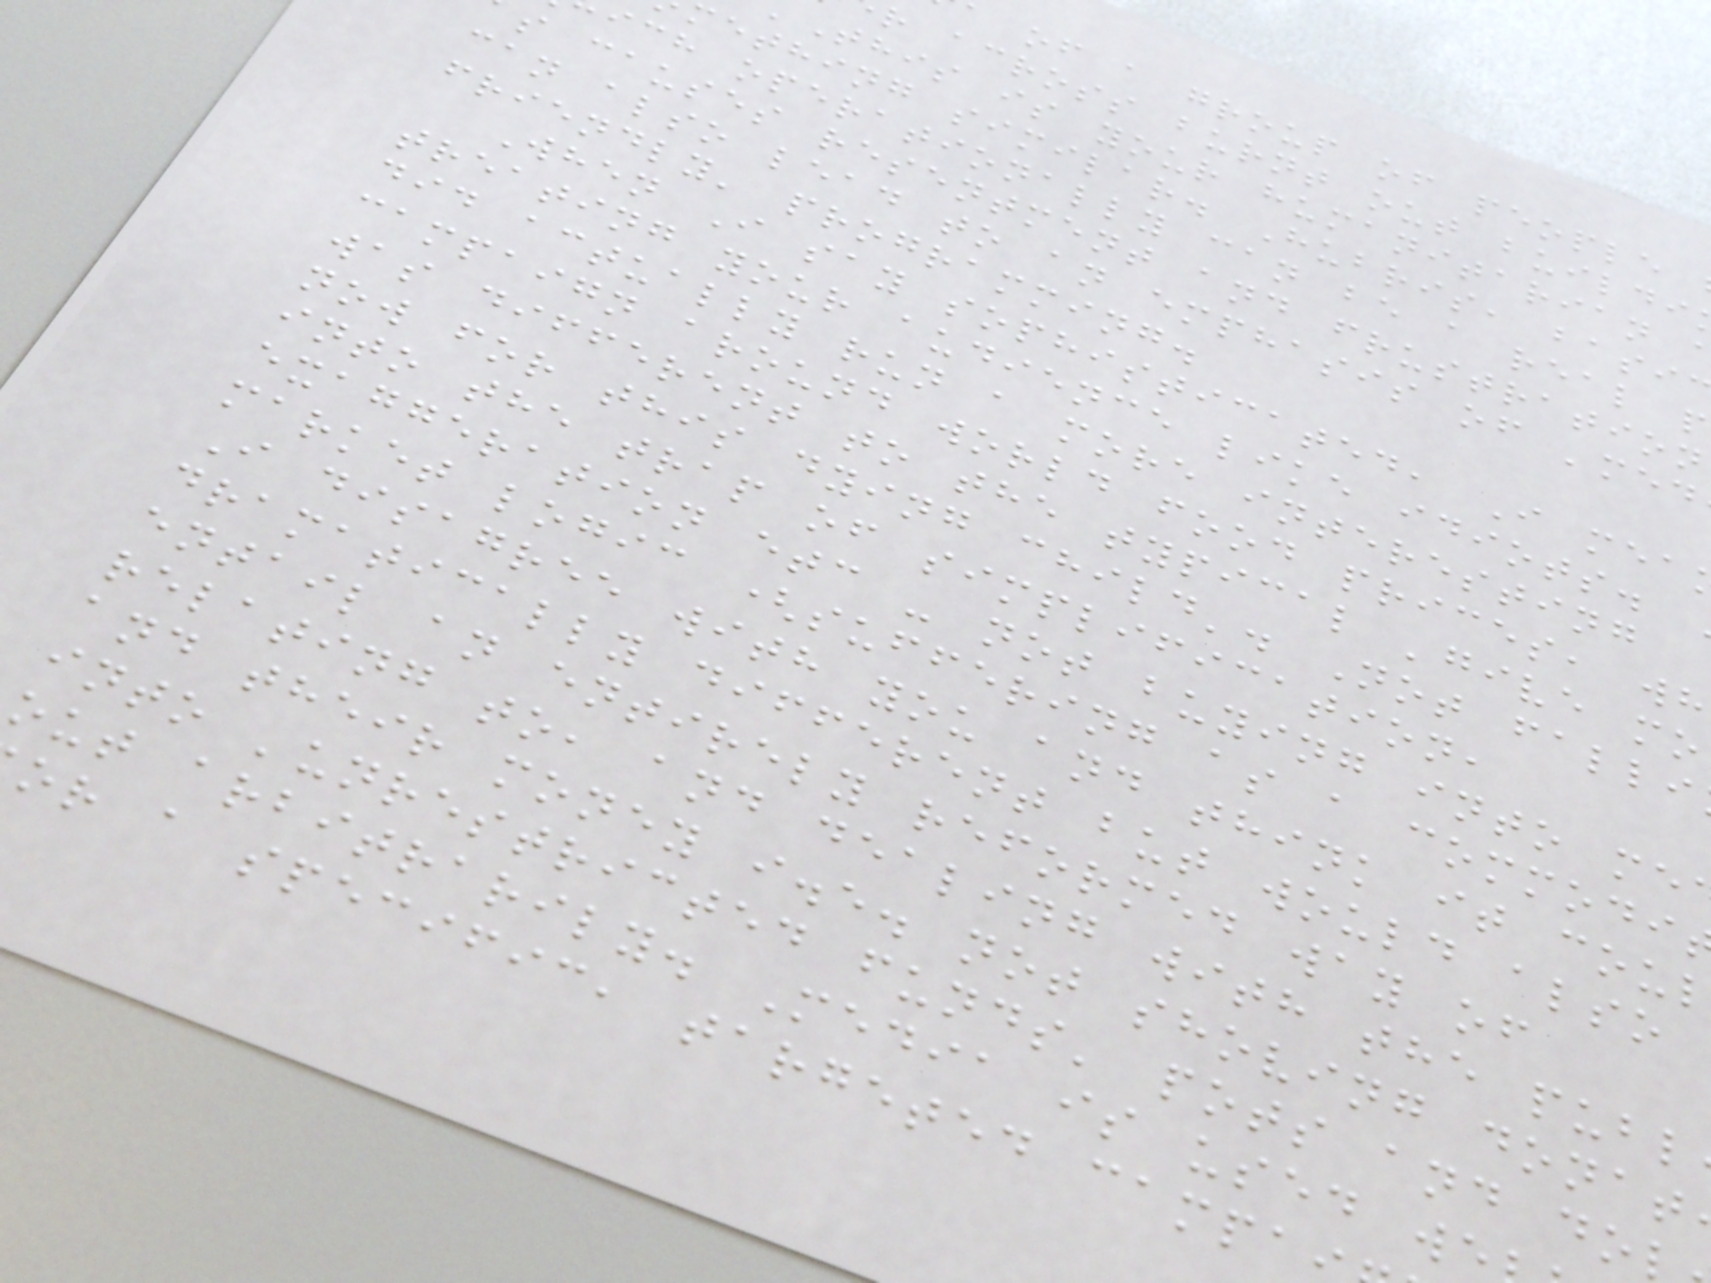a of a group of people
r across burnt out buildi
This is your humanitarian
mething similar. Hubris, basi
ich operationally can be a real p
s causes resentment and frustration
can also lead to an emphasis of 'med
friendly' programming.
When I say sophisticated, I mea
treating your audience like idiots.
did actually run a more interesting
campaign around world food prices, wh
was different to the typical 'give mo
now for this dying child'. Not falli
into the trap of simplification,
exaggeration etc - not buying into me
market logic (suffering as a commodi
I disagree with you and think it coul
dramatically different but would also
entail an entirely reformed way of
relating to, and dealing with the publ
and their money i.e. not shoving donat
into 'unrestricted funds' pots and do
out arbitrarily. Media is used we
or a specific, targeted campa
